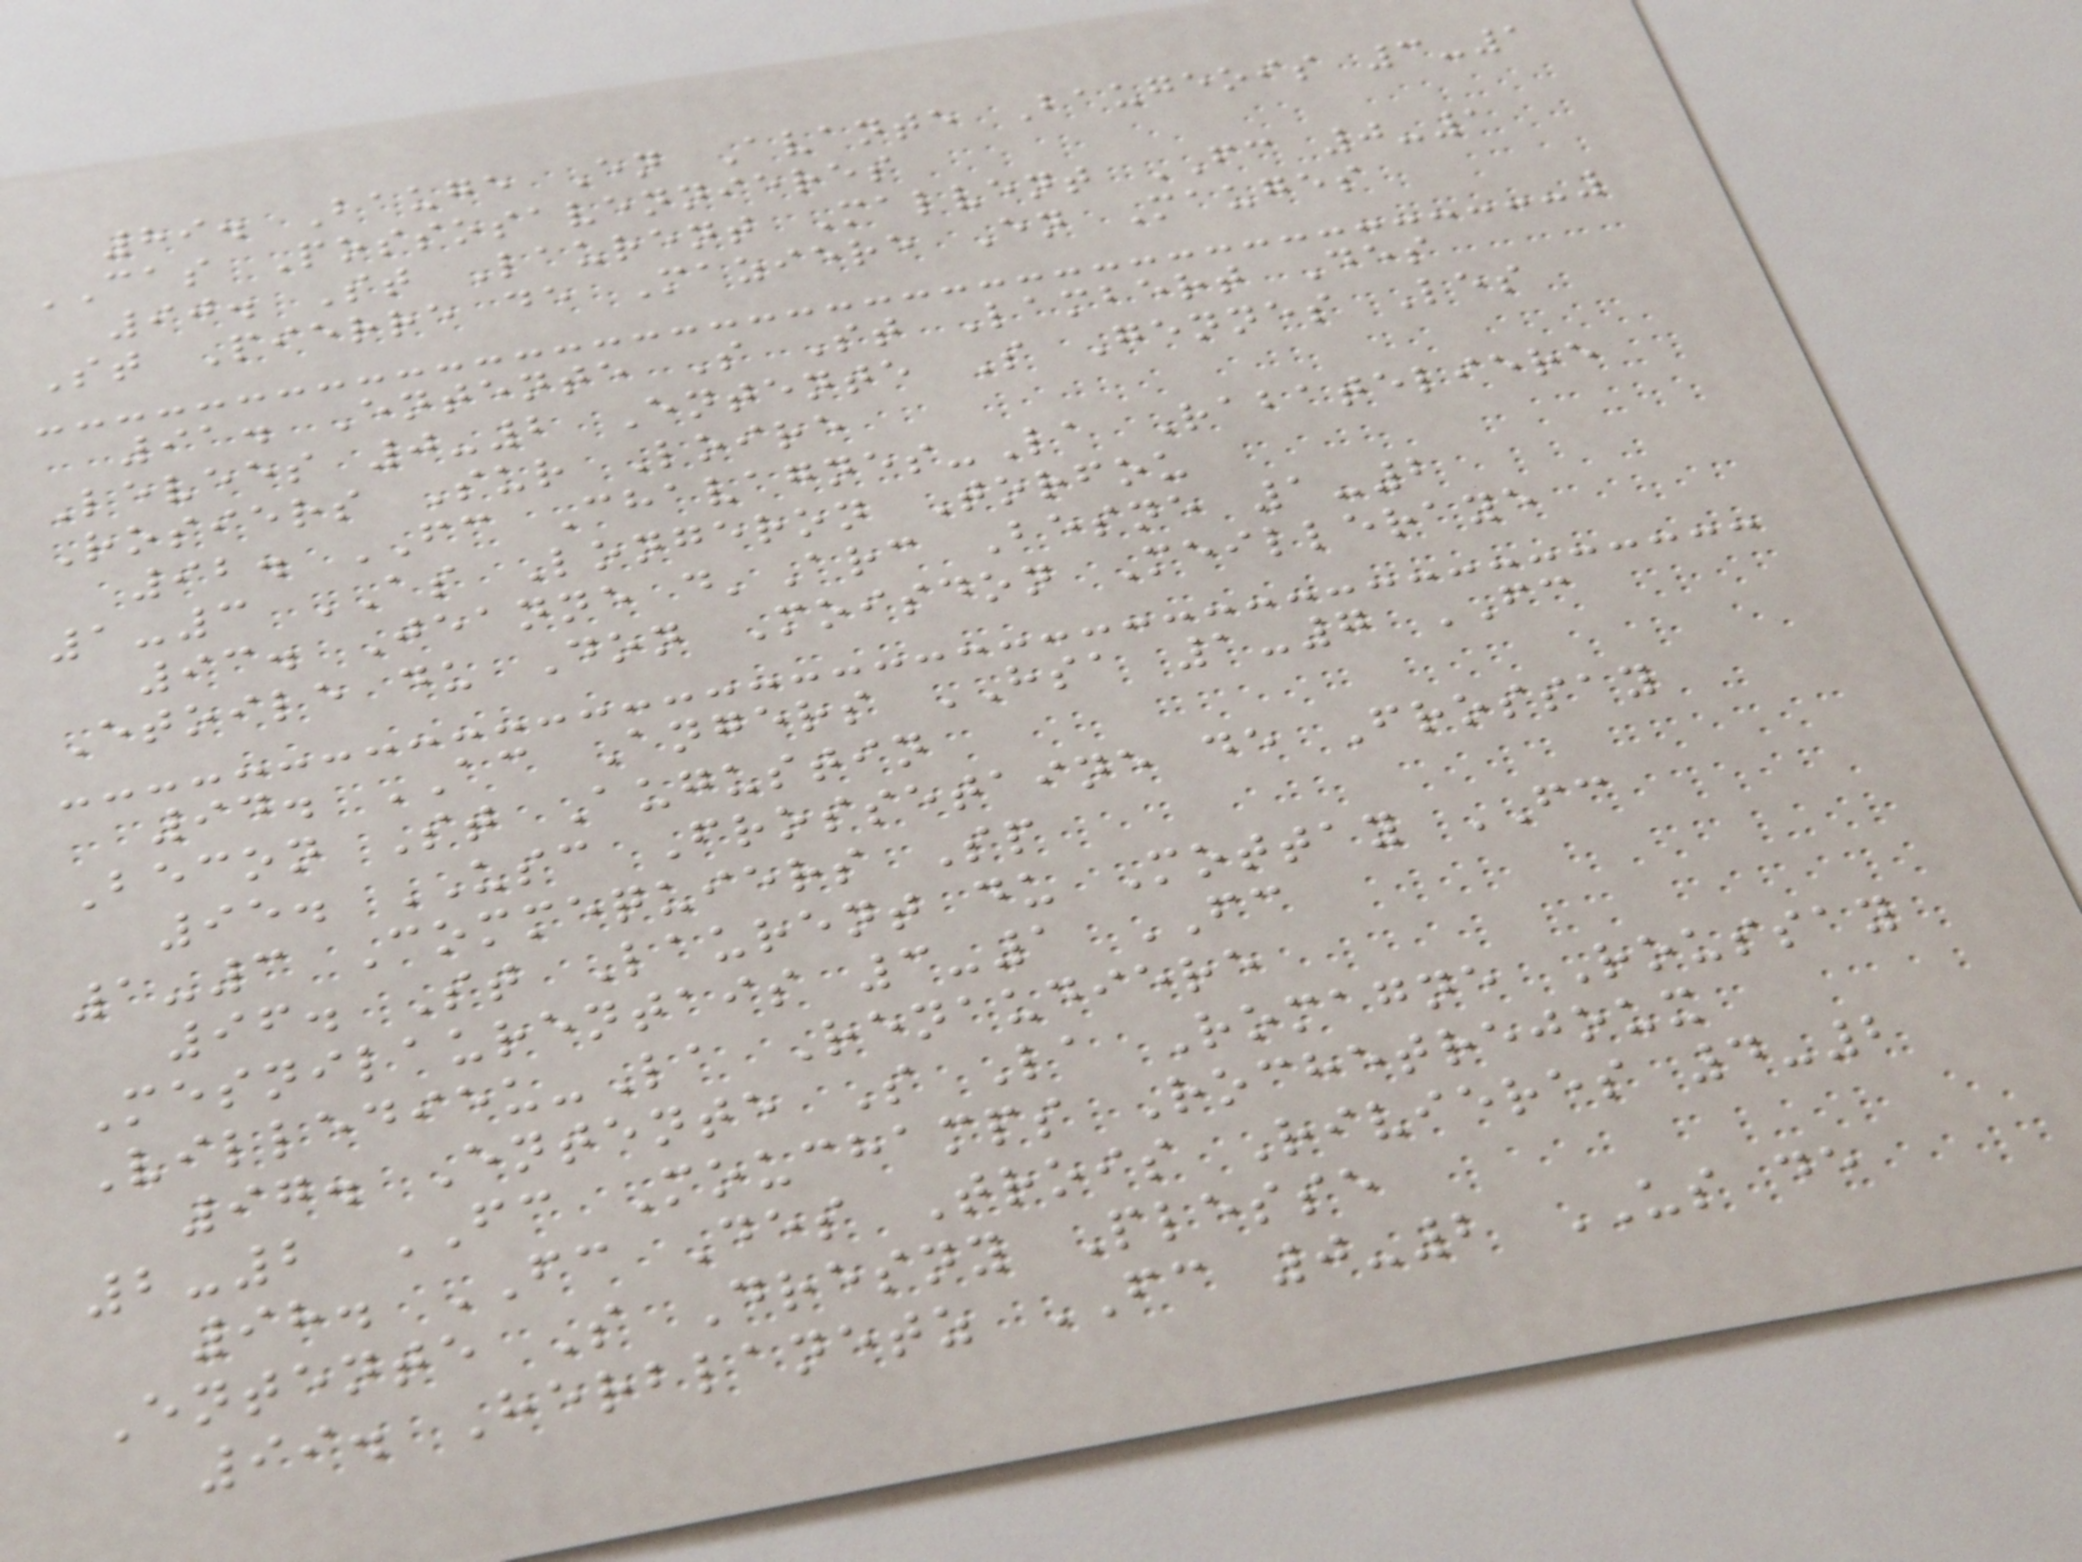89. Bauge En Avante Baugeois 3-1
CAS Possosavennieres
90. St Laurent Malvent FC 0-1
St Pierre de Maziere En Mauges
91. Entente S St Lambert Des
Levees 0-2 Entente S Gennes Les
Rosiers Sur Loire
92. FC Chavagnes-La Rabateliere
1-3 AS Longeron Torfou
93. Jeanne d'Arc Besne 1-2
Etoile du Don Moisdon Meilleraye
94. AC Angers HSA 1-7 FC
Becon St Augustin
95. USC Frossetaine de Frossay
1-3 Commequiers Sp
96. St Laurent du Mottay FC
Mesnilaurentais 3-1 FC
Villedieu-La Renaudiere
97. Entente S La Romagne Roussay
2-2 FC Mouchamps Rochetrejoux
98. FC Des Trois Rivieres 4-2
Entente S Dresny Plesse
99. Herblanetz FC 0-2 US de
